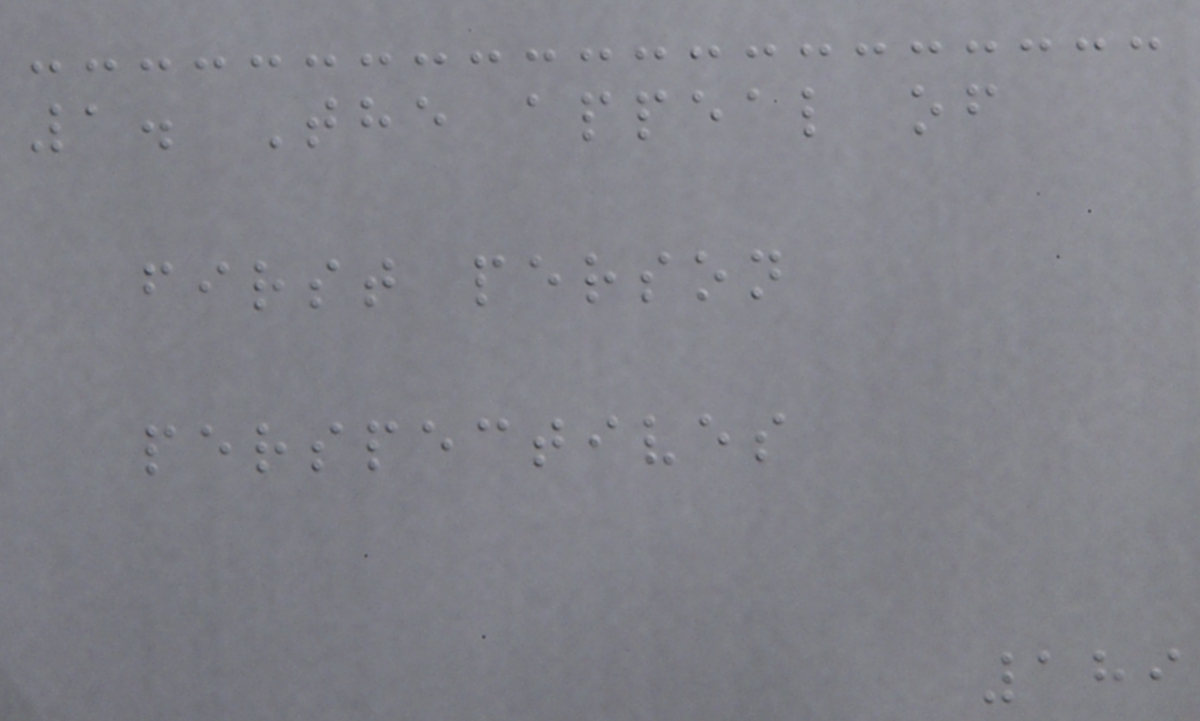1. The appeal of
first person
perspectives
189
